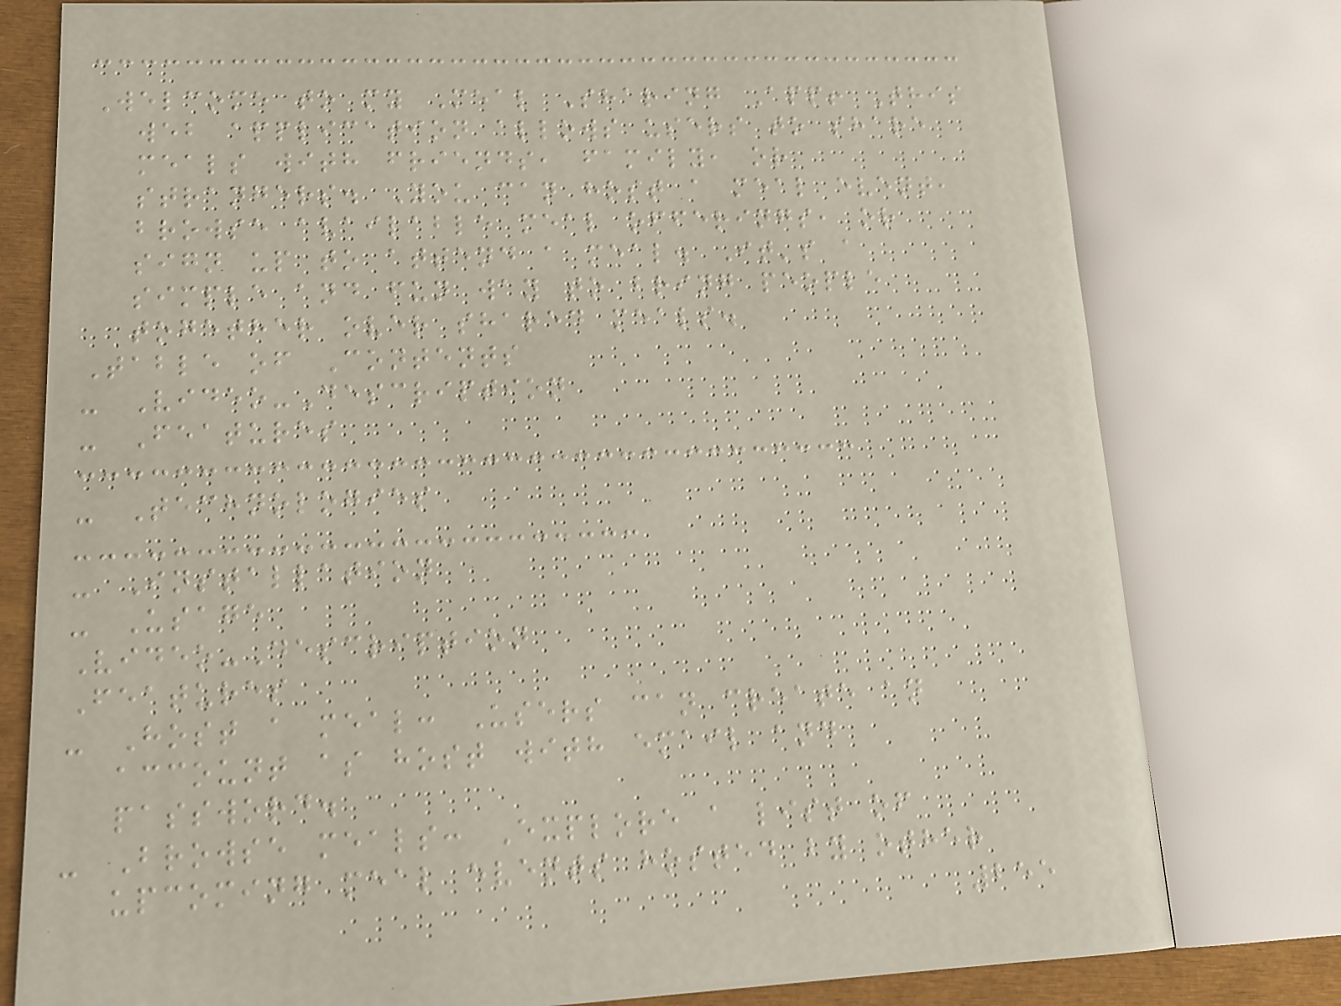Welcome to my Meal Sharing App! This
web application allows users to share
meals with friends, family, or
strangers. You can host a meal event,
browse available meal offerings, or
sign up to attend a meal. It's a
simple and fun way to bring people
together over shared meals.
Table of Contents
- Video-Description
- Features
- Technologies
- Installation
- Usage
Video-Description
Features
- Host a meal: Users can create an
account as host with email and
password.
- Browse meals: Explore a list of
upcoming meal events hosted by other
255
